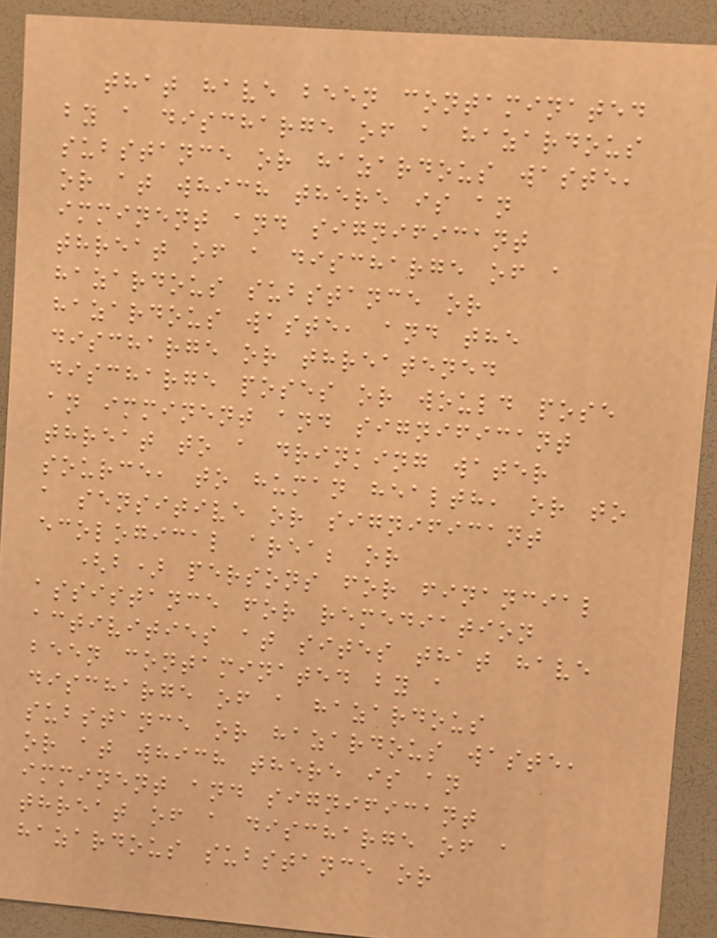that have been contaminated
by a discharge of a hazardous
substance or hazardous waste,
or at which there is an
imminent and significant
threat of a discharge of a
hazardous substance or
hazardous waste, and the
discharge or threatened
discharge poses or would pose
an imminent and significant
threat to a drinking water
source, to human health, or to
a sensitive or significant
ecological area; or
(b) persons for financial
assistance for remediation
activities at sites that have
been contaminated by a
discharge of a hazardous
substance or hazardous waste,
or at which there is an
imminent and significant
threat of a discharge of a
hazardous substance or
